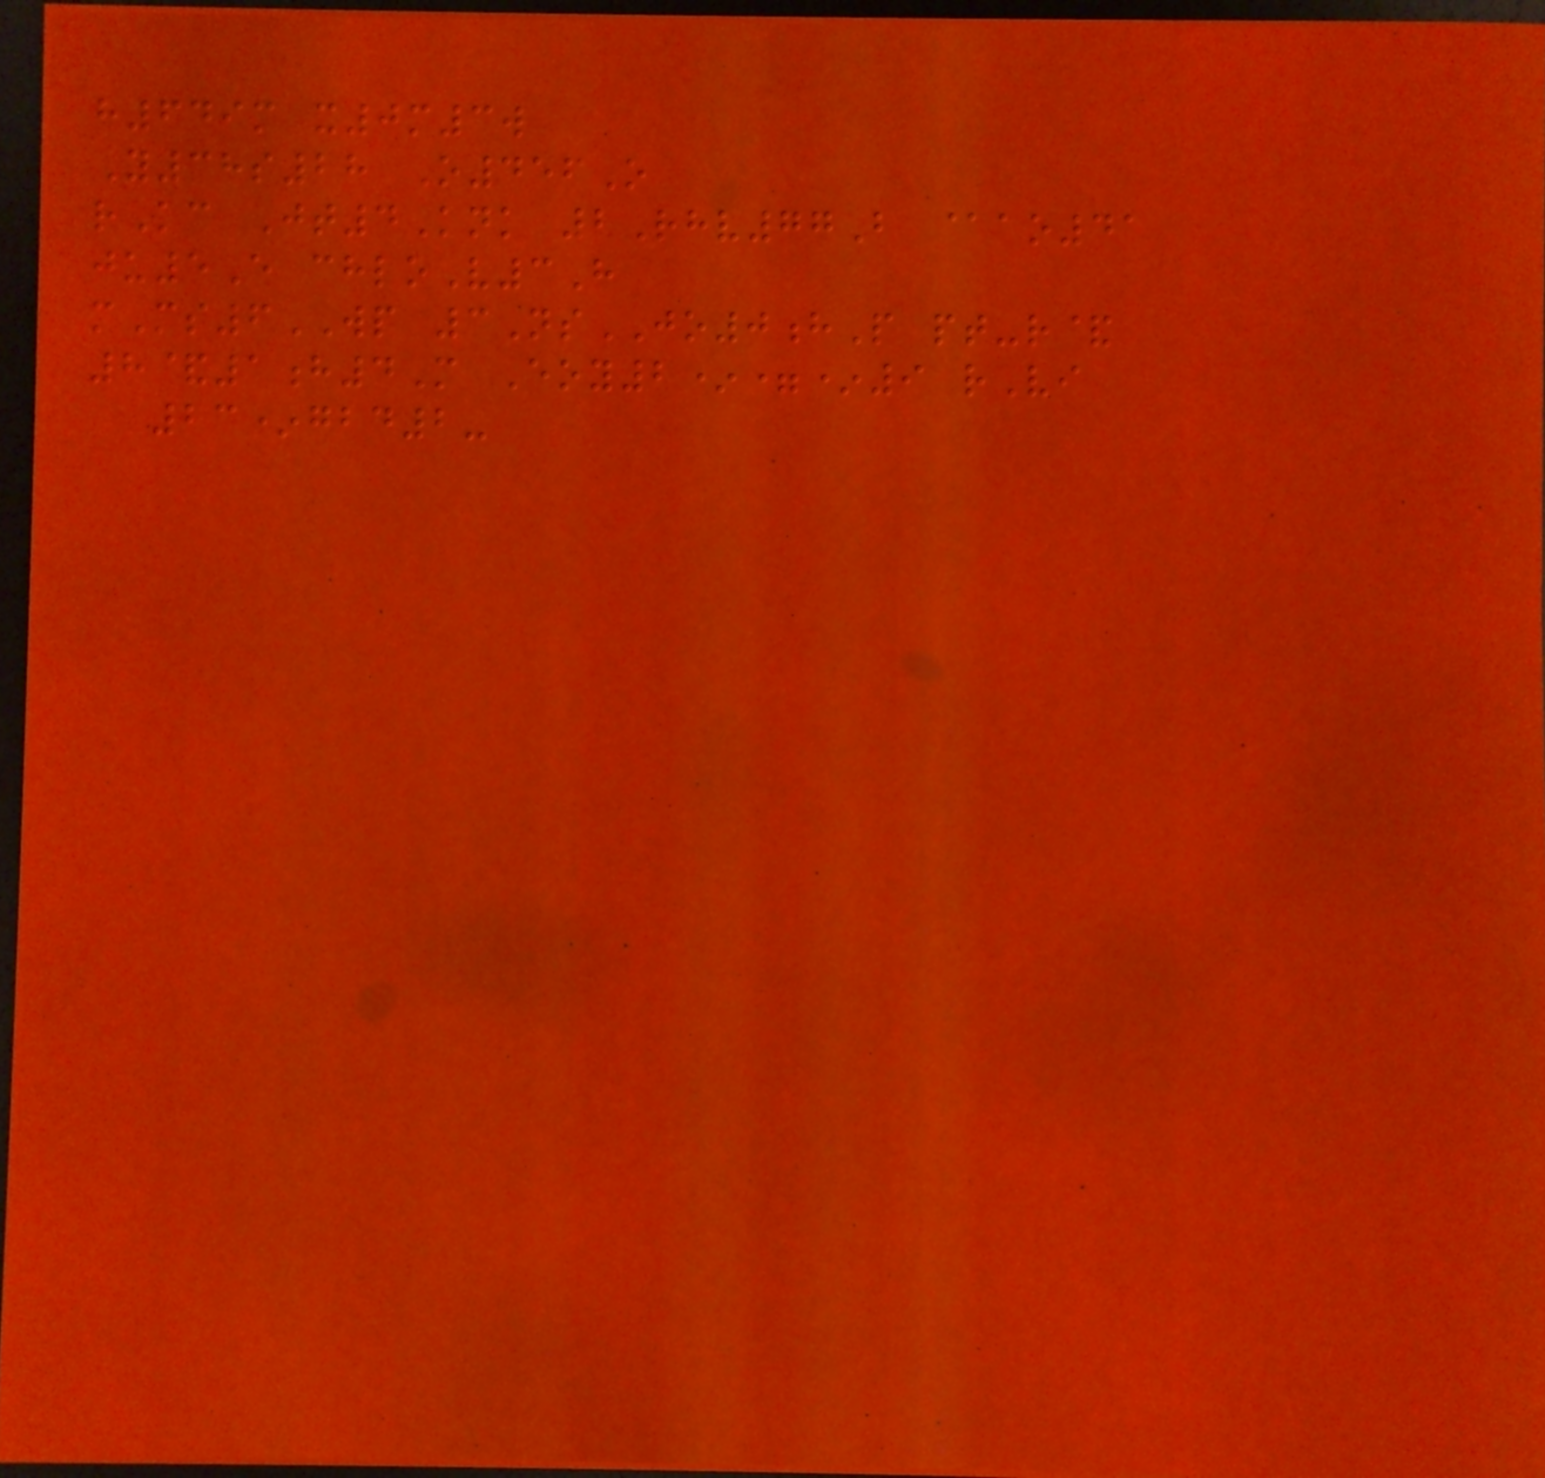h649m x0m3w
Y38s28 O456O
rKc Jt4Knk 2Rhv77B @ao41
ju5E chloV3H
mMs6WP 3NsJO0hP pt-r&
8&1h4M Eoy2*=*9 rVi
23*gbd2-
